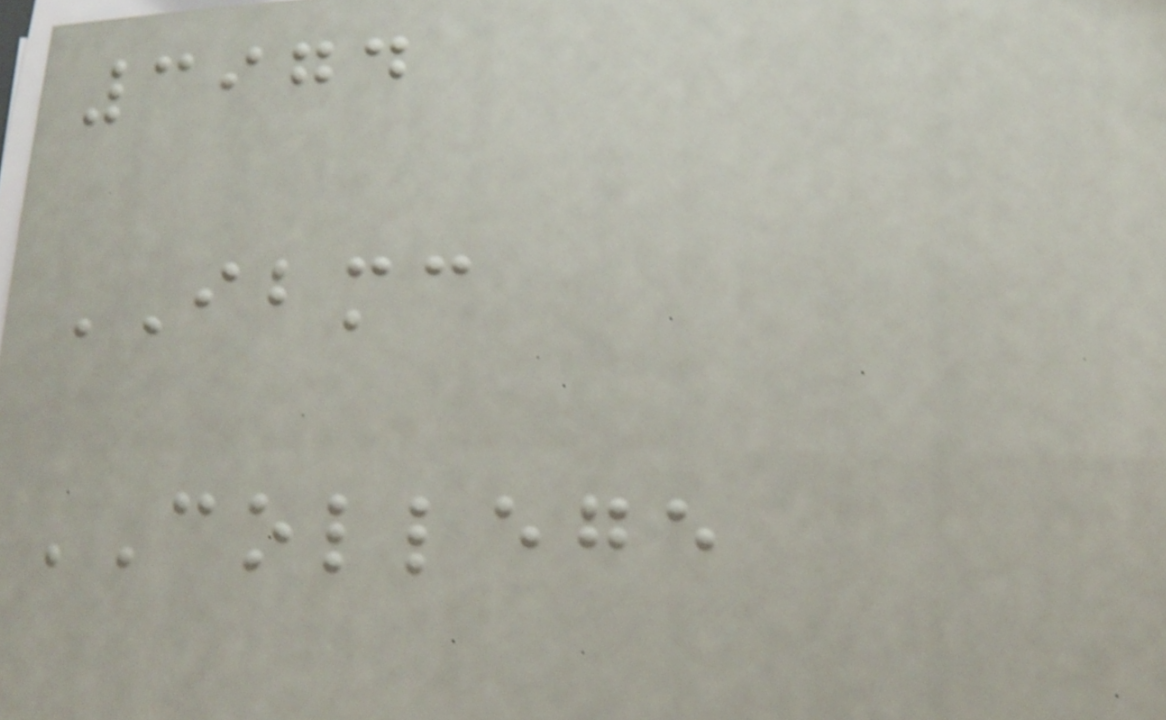3974
IBMC
COLLEGE
